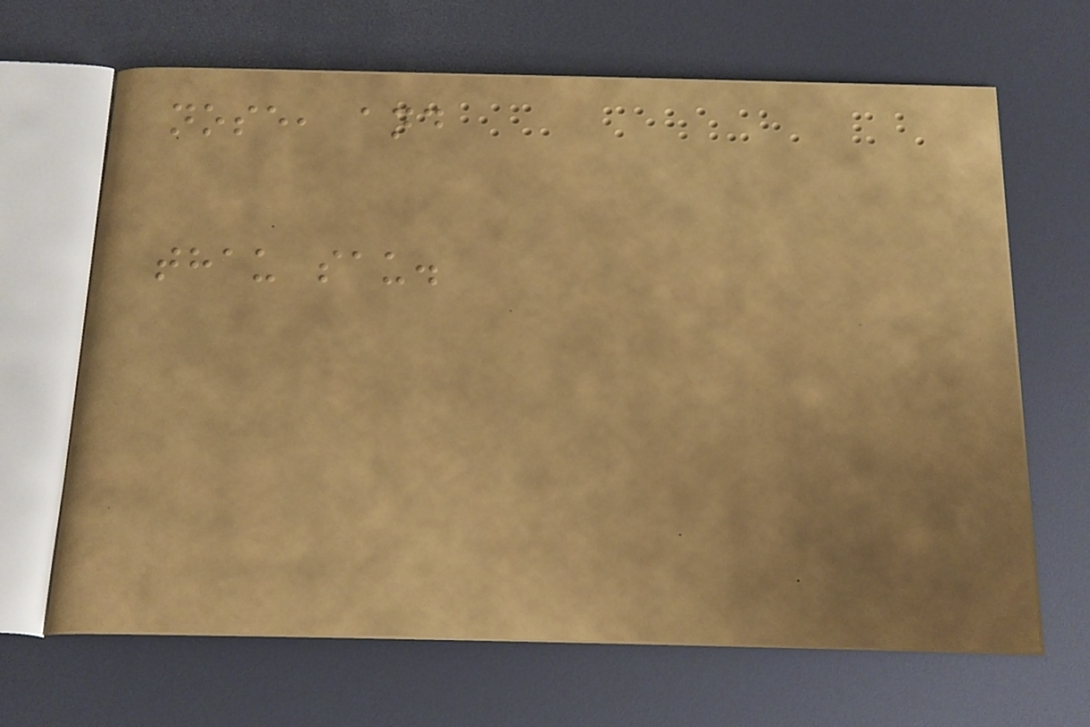nose, and
thau sau.
